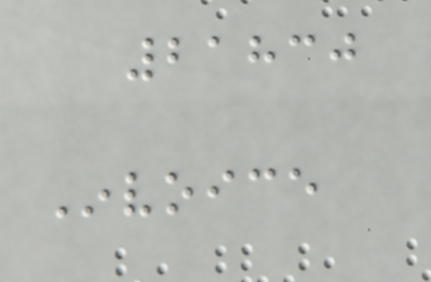21830
Invoice
